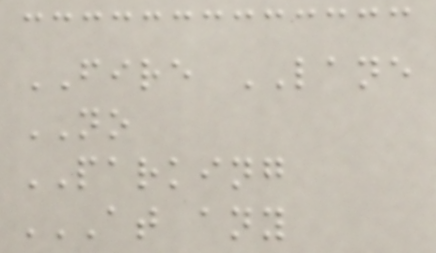FIRE LANE
NO
PARKING
AT ANY
